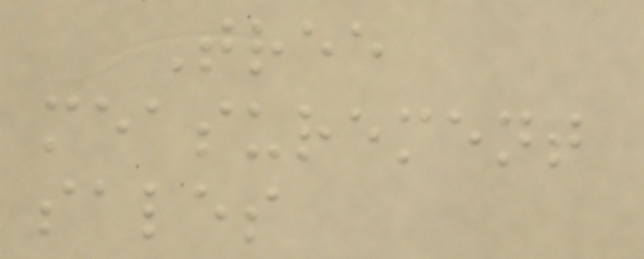Tree
measurement
sales
